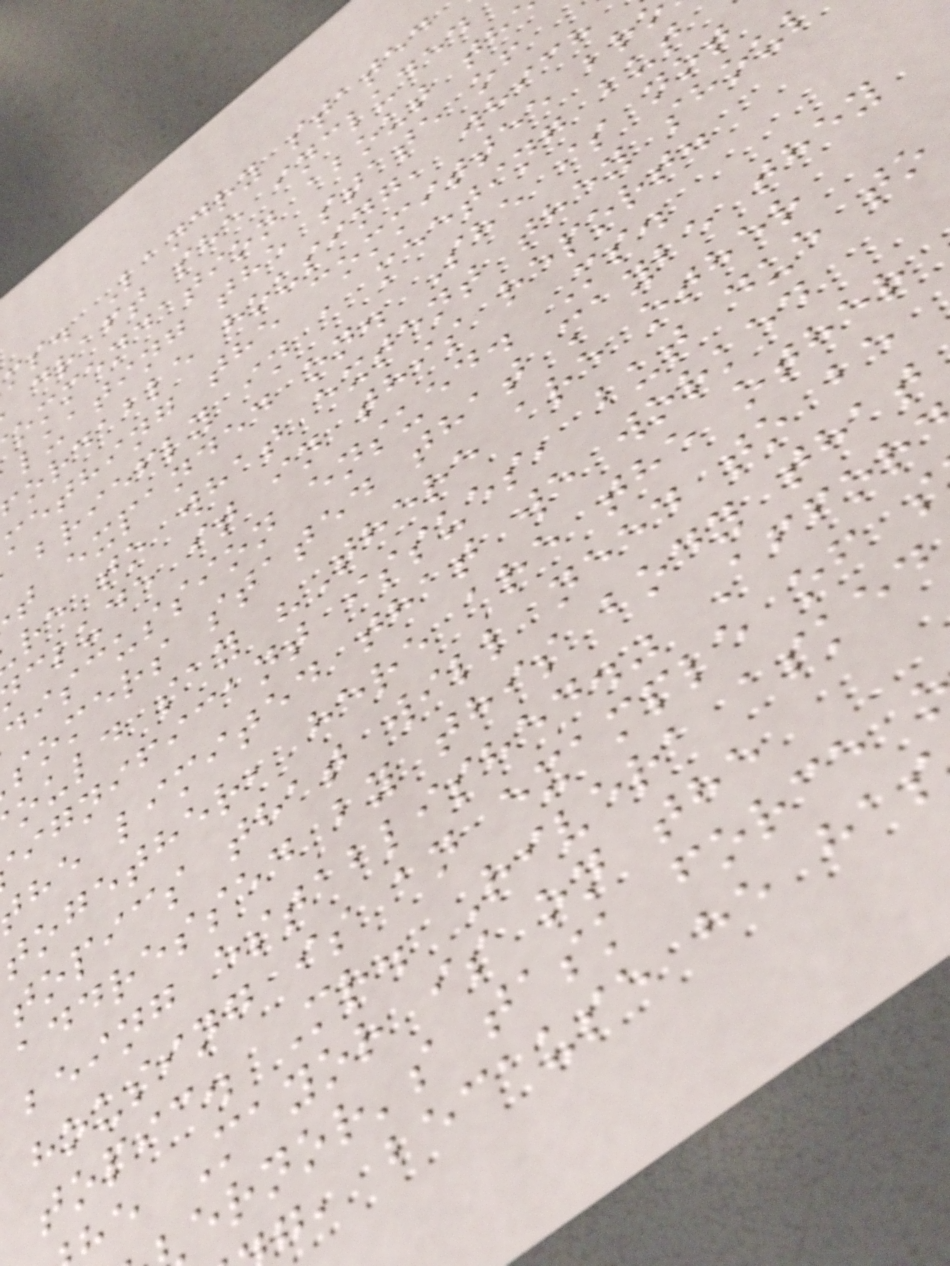ms. Landry stated
draft she included
ommendation about th
luating the state of
ordable housing, which
mething the committee br
briefly in a meeting but
t expanded on. She is not
re to what extent they shou
clude it in this report.
discussion ensued. Ms.
somers stated that maybe they
ould say "There are other
ignificant issues, but due to
he limited that we worked
together, here are the other
topics that will need to be
addressed by this body that
being established." Affor
housing is an example of s
topic. Mr. Rivera asked
e Mayor is on the
ernor's task force
g, because he has
